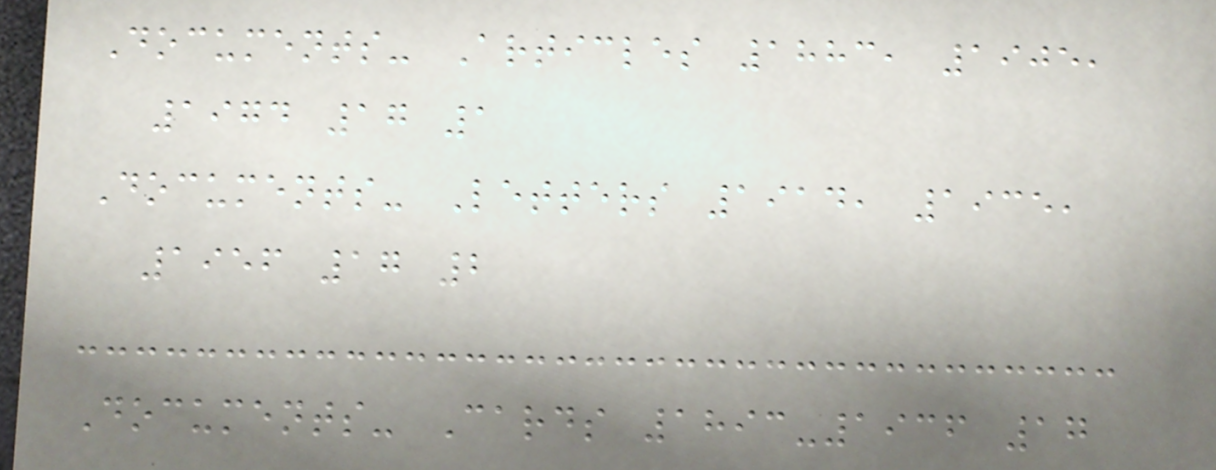Documents- Articles 1883, 1905,
1974 17 1
Documents- Letters 1914, 1935,
1956 17 2
Documents- Cards 1893-1936 17
